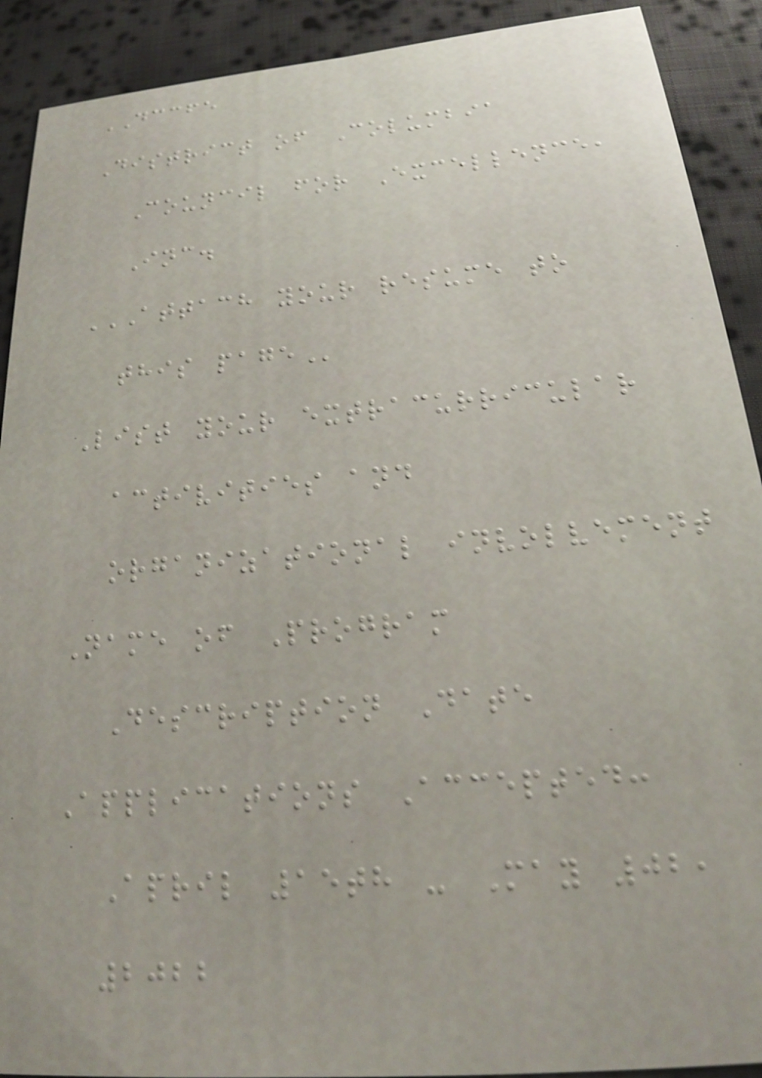DCCFE
District of Columbia
Council for Excellence,
Inc.
ATTACH YOUR RESUME TO
THIS PAGE
List your extracurricular
activities and
organizational involvement
Name of Program
Description Date
Applications Accepted:
April 15th - May 02,
2022
